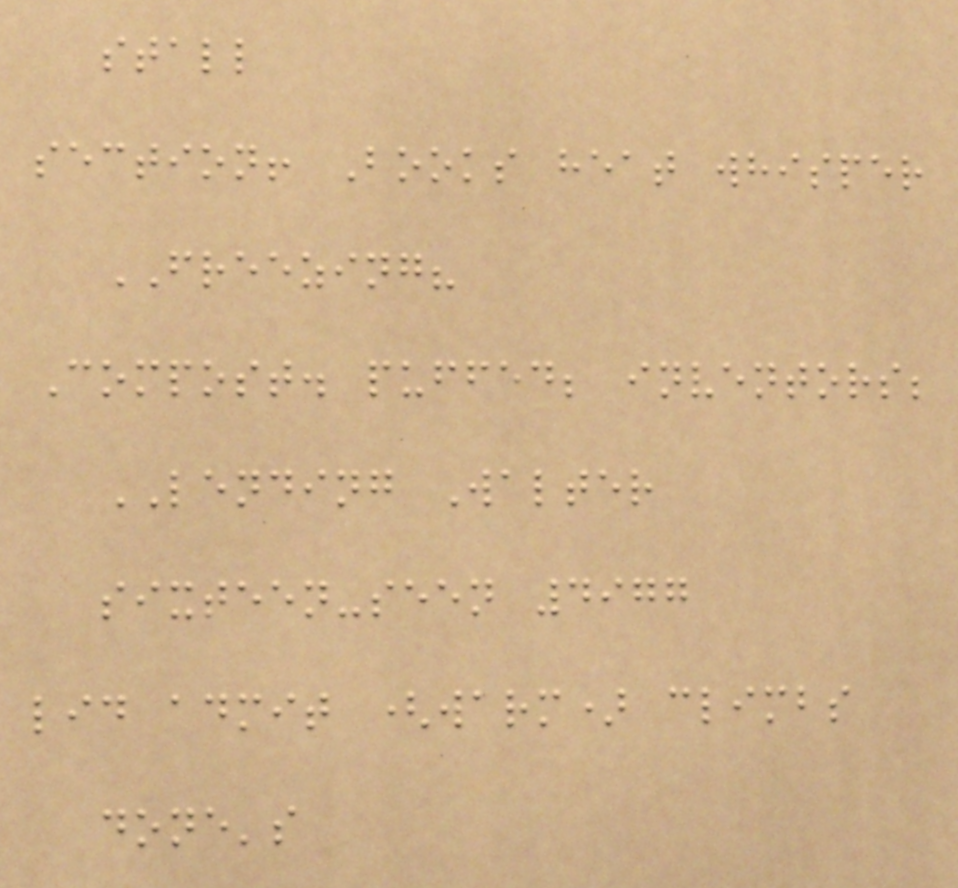stall
section! Books heat whisper
FREEZING?
Compost. puffed; inventors;
LENDING Walter
sixteen-seen 4977
lid admit (warm) climbs
done's
